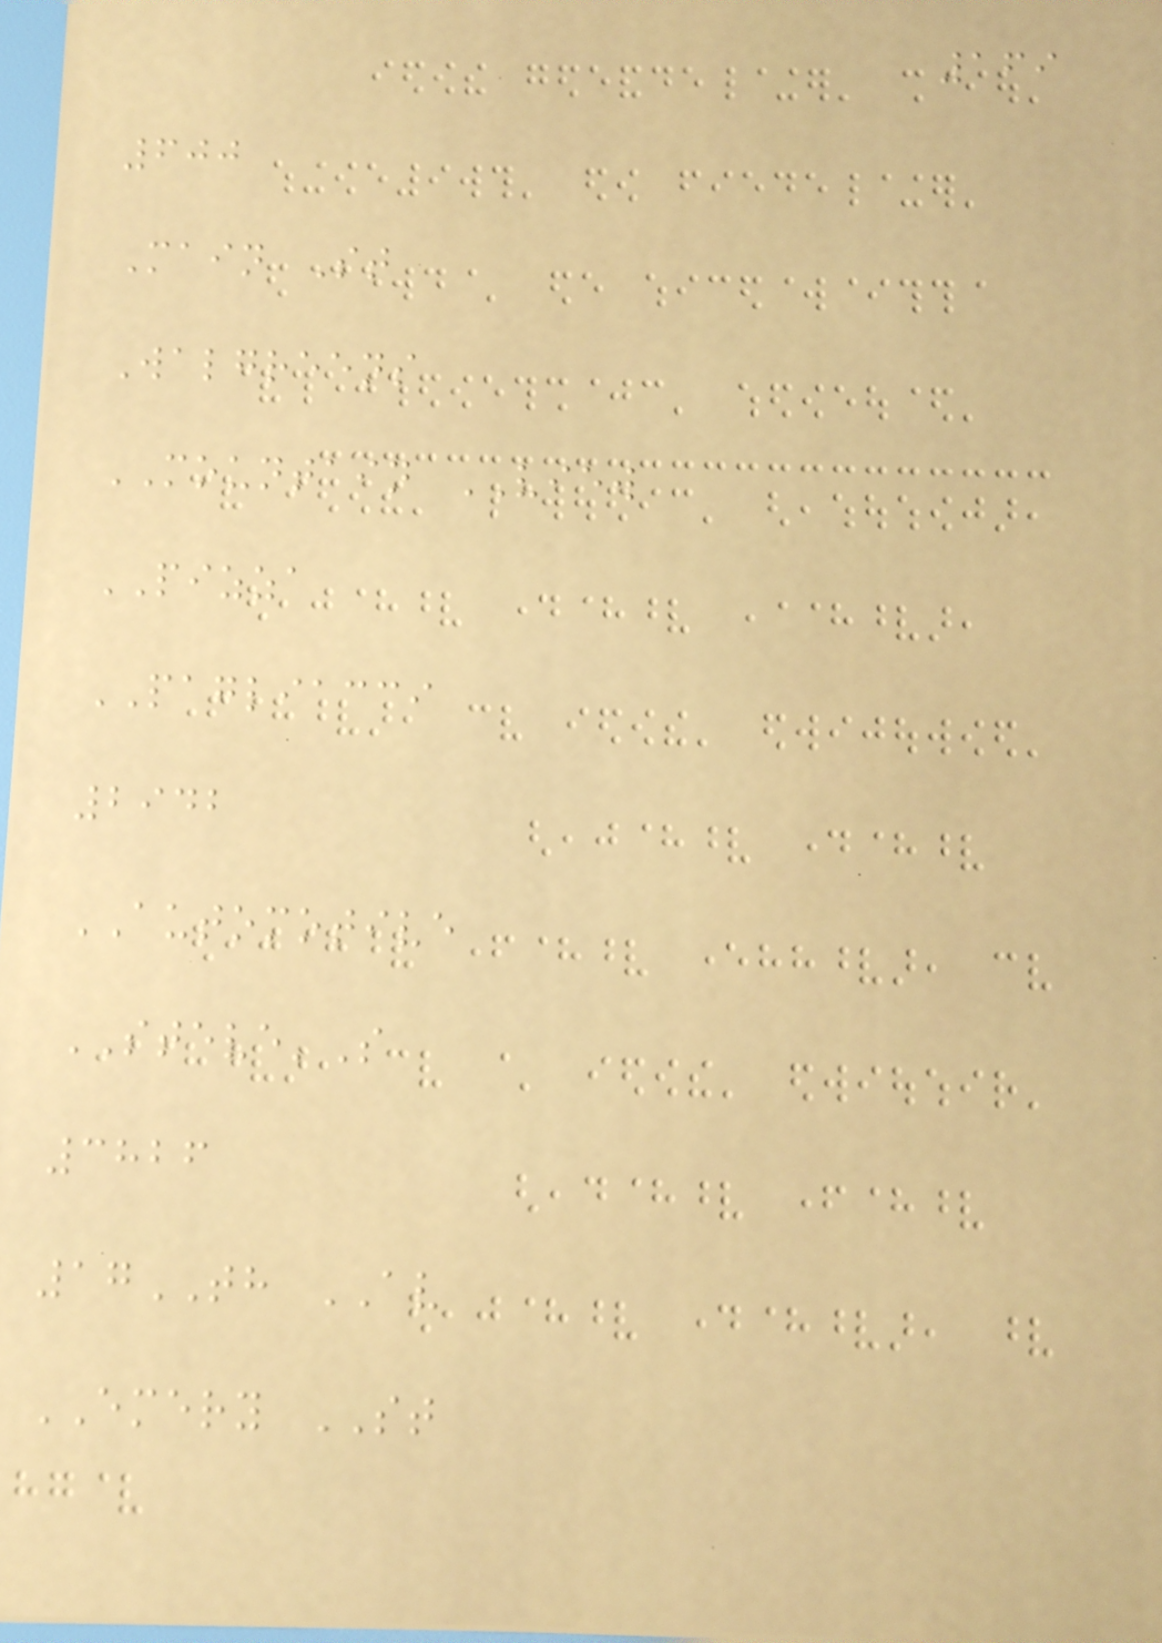169
600
Main St
Walgreens
MOUNTAIN VIEW
PIZZA
PAGLIACCI
2942
AUTOMOTIVE
STEVE'S
3826
17TH AV
EMERY ST
